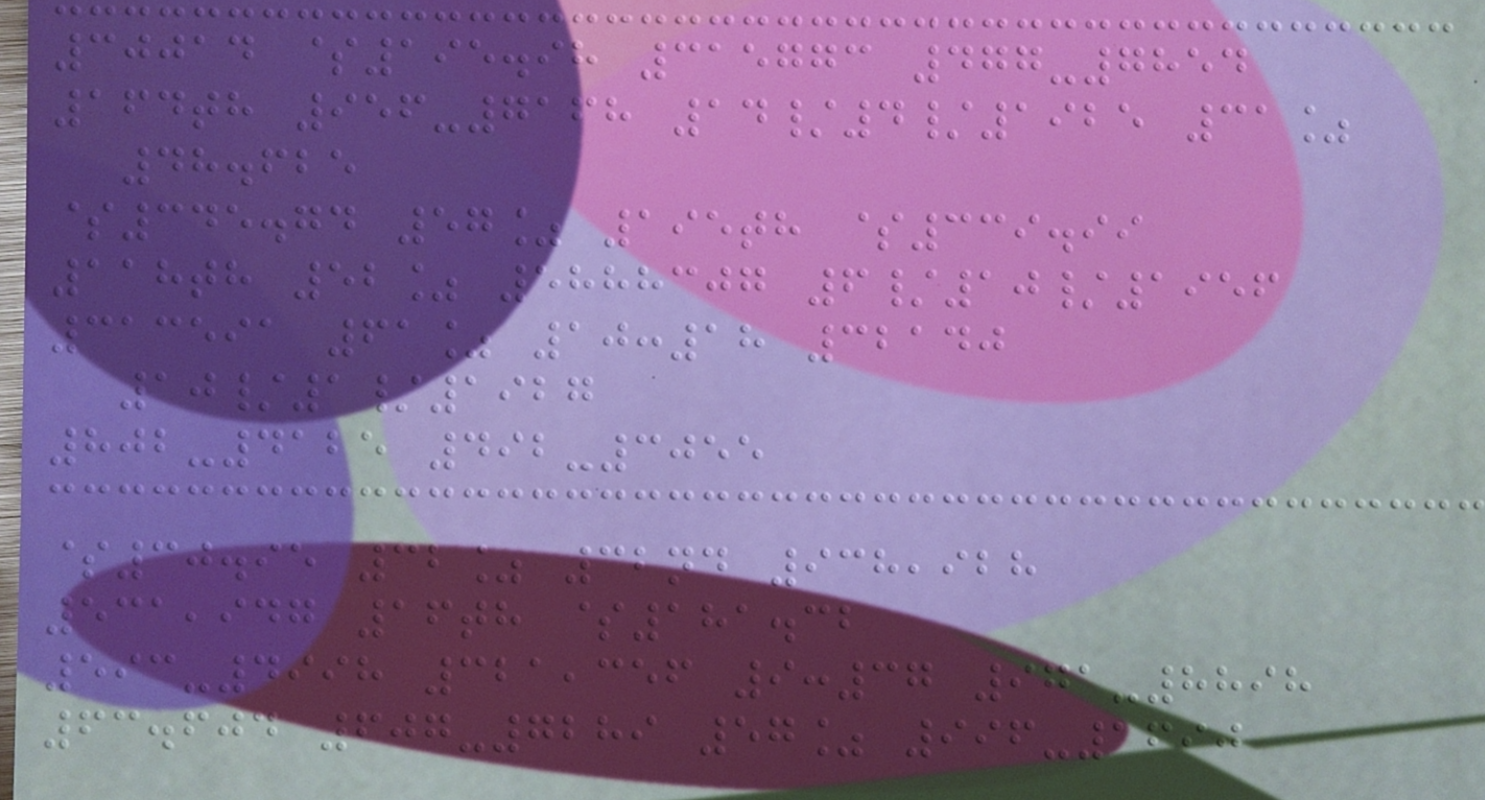30014 $195.98 315773 477-7854
164th 956-7168 14/4/1925 31%
48.625
$345.74 57% 195th $339.99
118th 52% 5888307 6/10/1956
313591 61% 10:18 32140
10/1/1927
802-4125 492-3055
$30.95 32% 32nd 938,928
531,947 16th $181.32
593-4998 321,356 9:37 971-8898
63.604 607-7289 57% 996-1690
